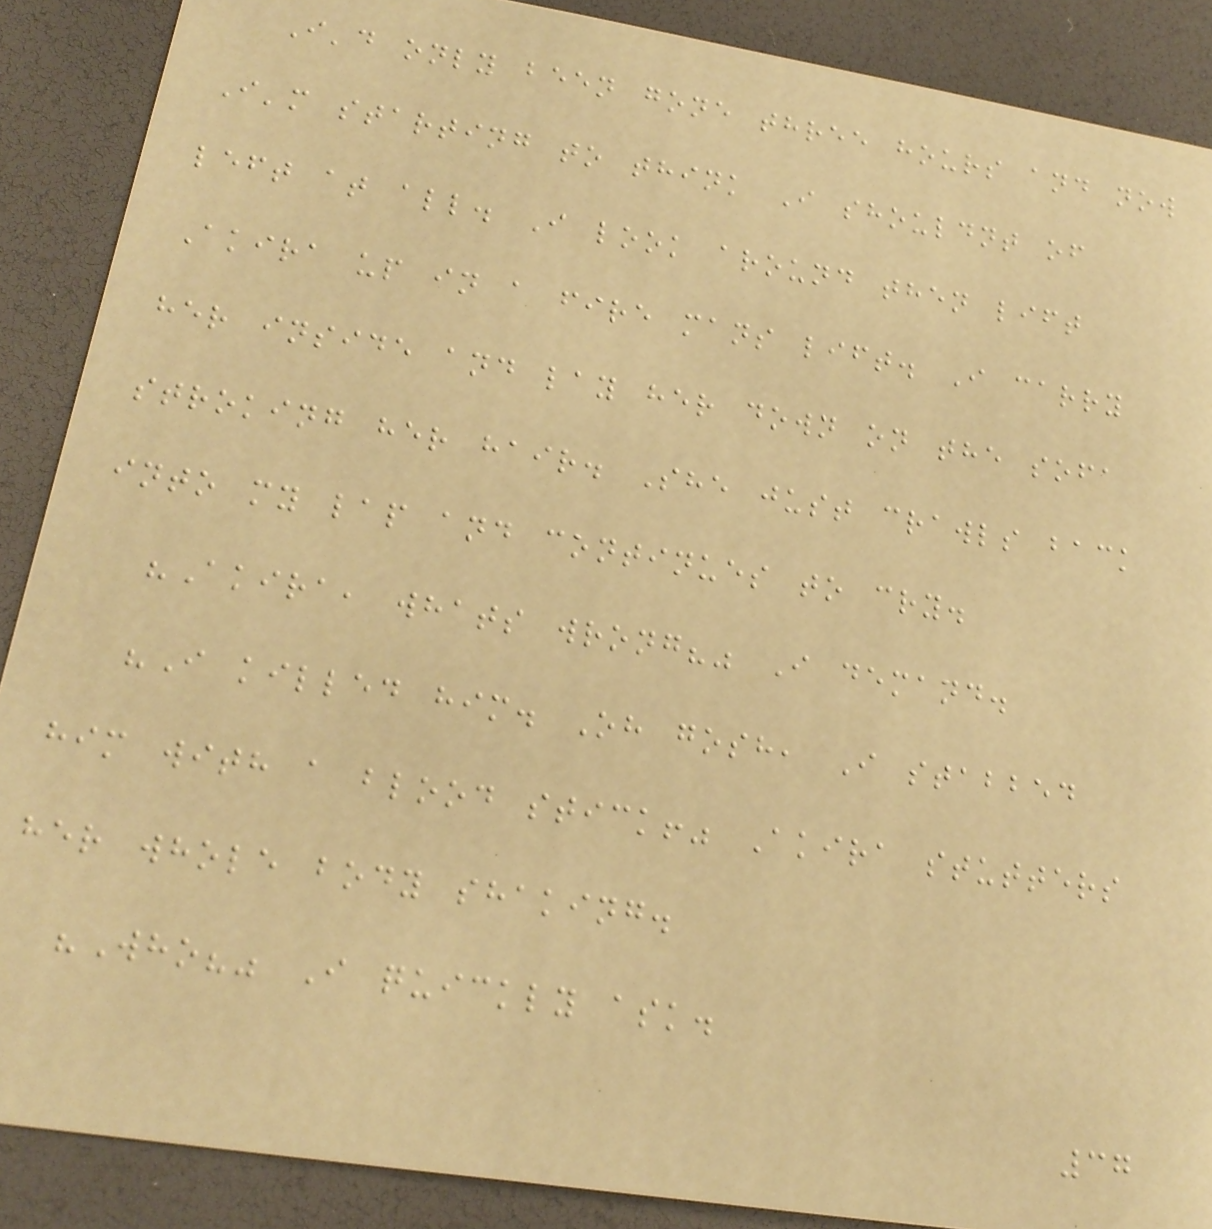I'd only been gone three hours and now
I'm starting to think I shouldnt of
left at all. I look around then lift
Akira up in a fire mans lift. I carry
her inside and lay her down on the sofa
stroking her hair. She just crawls back
into my lap and continues to cry.
"Akira, whats wrong?" I demand.
"I killed him. Oh gosh, I stabbed
him with a blood stick!" Akira stutters
her whole body shaking.
"Who?" I quickly ask.
37
